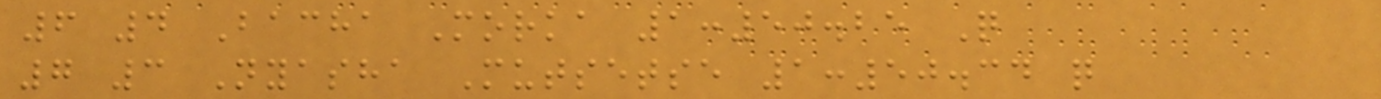6 4 Bacha Morka 1:50.25 Q
7 3 Nyasha Mutsetse 1:50.34 q
